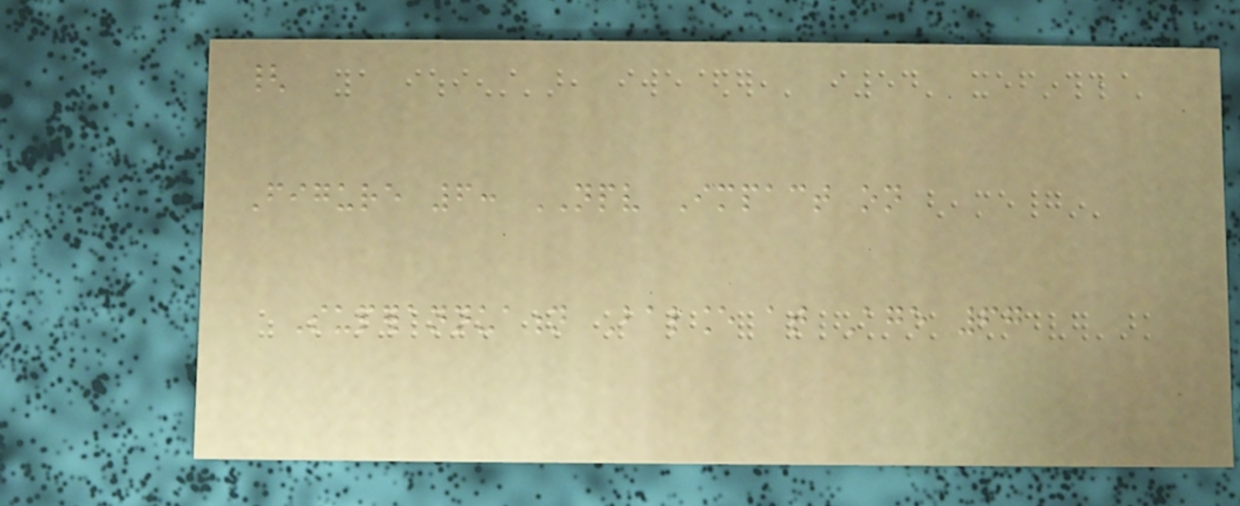{
Figure 6: NPV Impact on
Superannuation Balance at Age 67
